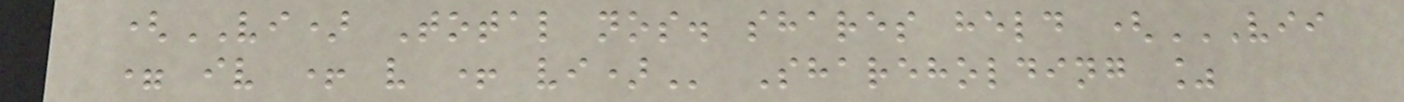(VI) Total nos. shares held (VII
= IV + V + VI) Shareholding %
